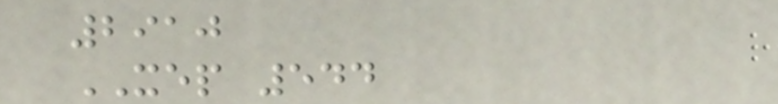2910
XEP 544
